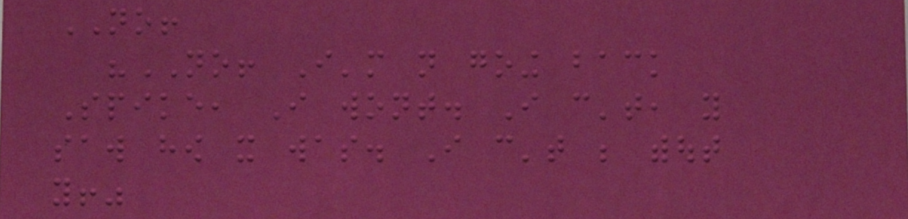NO!
"NO! I'm not going back
Spike, I wont. I can't, you
saw how it was. I can't be without
you!"
